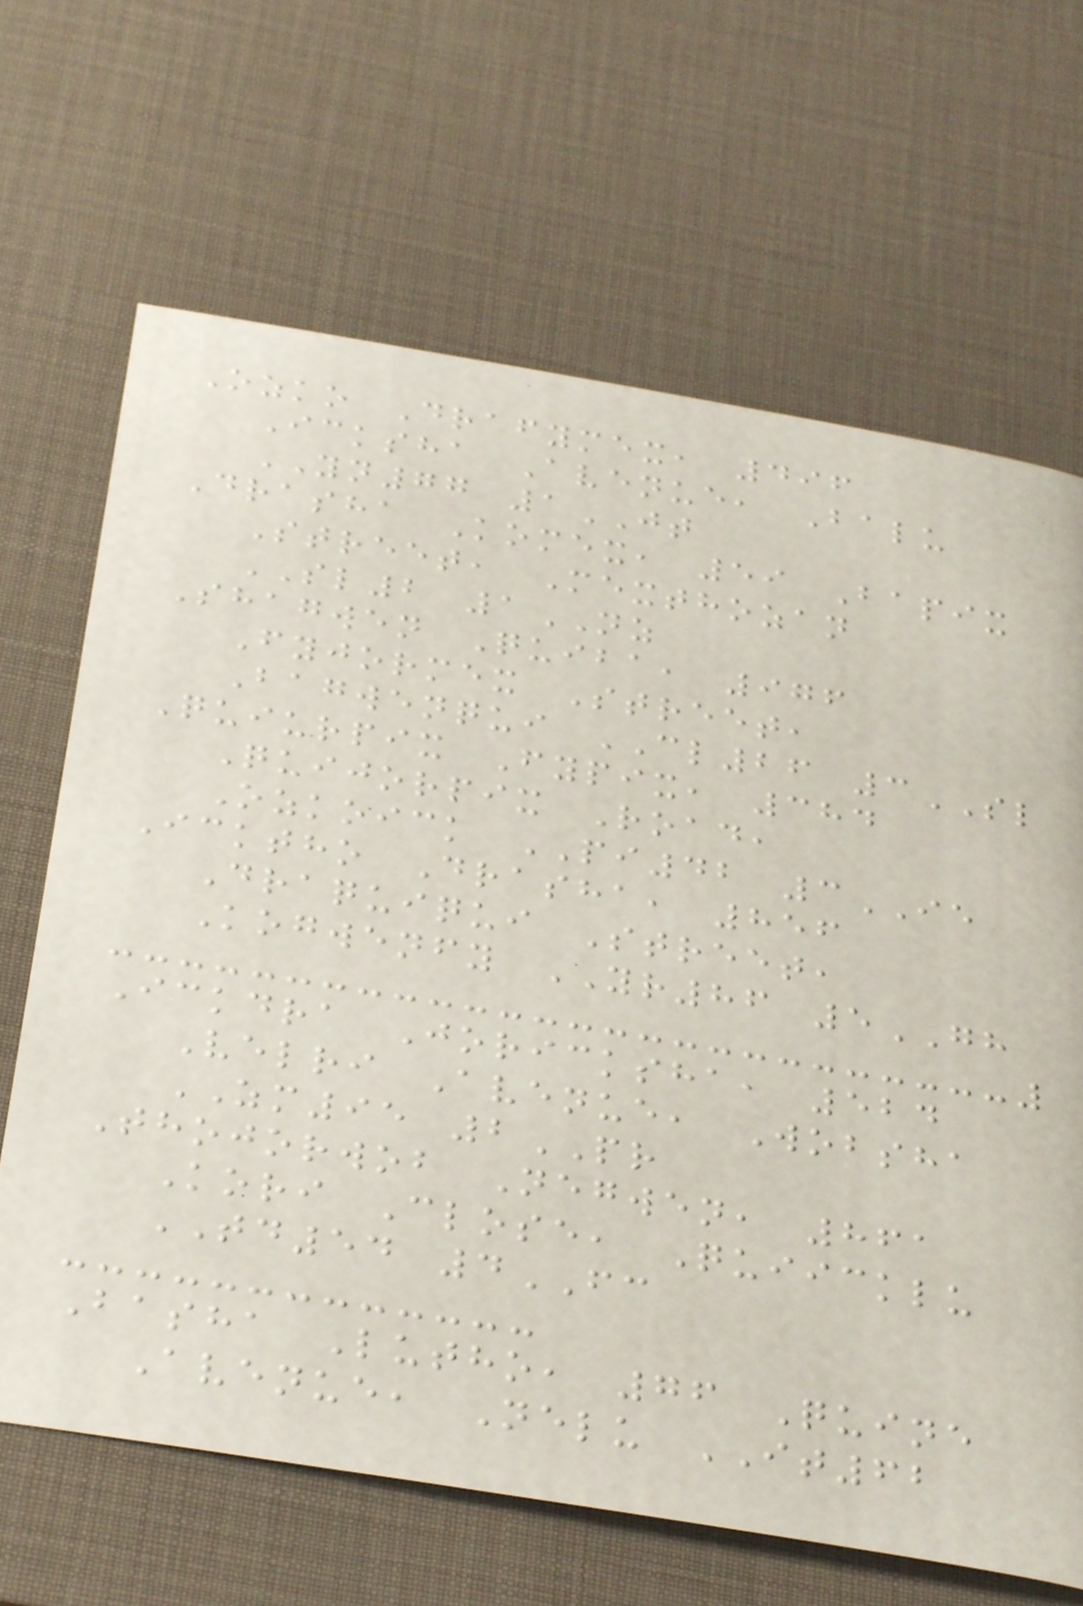Ozko Drafymex, 496
Icksha Avenue, Balu
YN77 1JT
Drasha Komex, 59 Bapix
Street, Mexthozan
SL2 1NZ
Shagwen Quiba, 976
Fyjormex Street,
Bagwenqui CL26 3SL
Quiurpix Fypix, 384
Quijorpix Road,
Ozkoick PI42 3IE
Icktho Drasha, 856
Draquiqui Street,
Kogwenfy YR86 5GH
Ickdra Joricksha, 524
Velri Avenue, Wobsha
ZM95 2PR
Thojorwob Negwen, 861
Kori Close, Quiicklu
TD54 4FC
Basha Lutho, 76 Quine
Avenue, Nelu IT62
